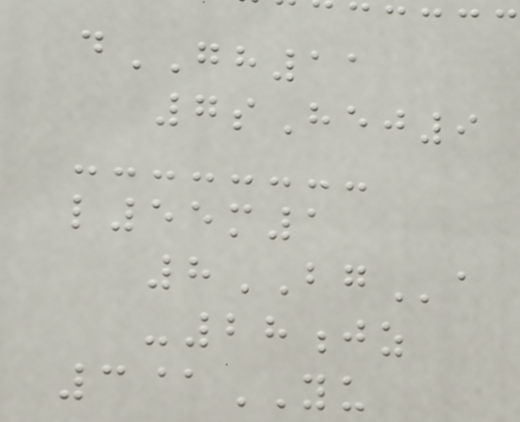dGH11
7sHej9
l55m1
8BGa
-28jz
3@YU
